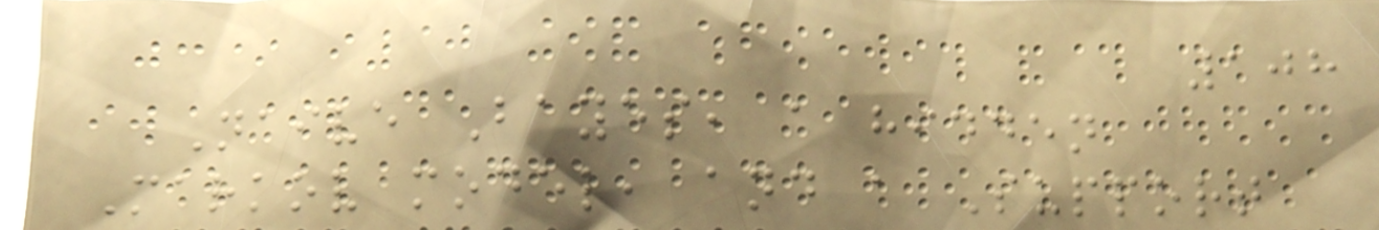108
Naive Bayes, a hidden
Markov model, and a Support
